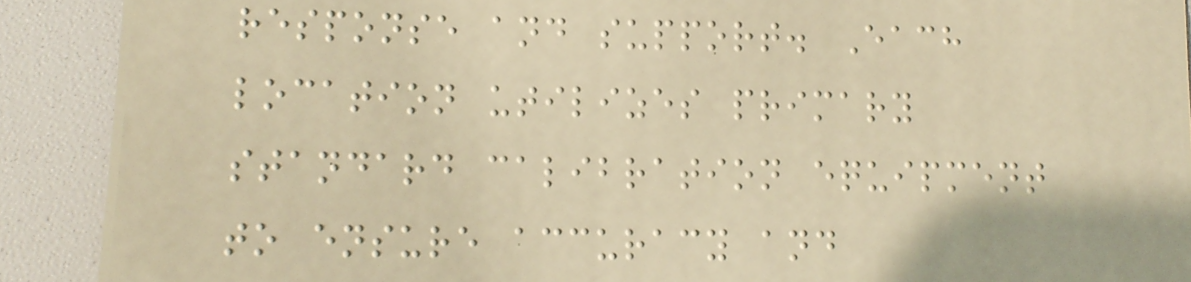response and support. Each
location utilizes primary
standard calibration equipment
to ensure accuracy and
